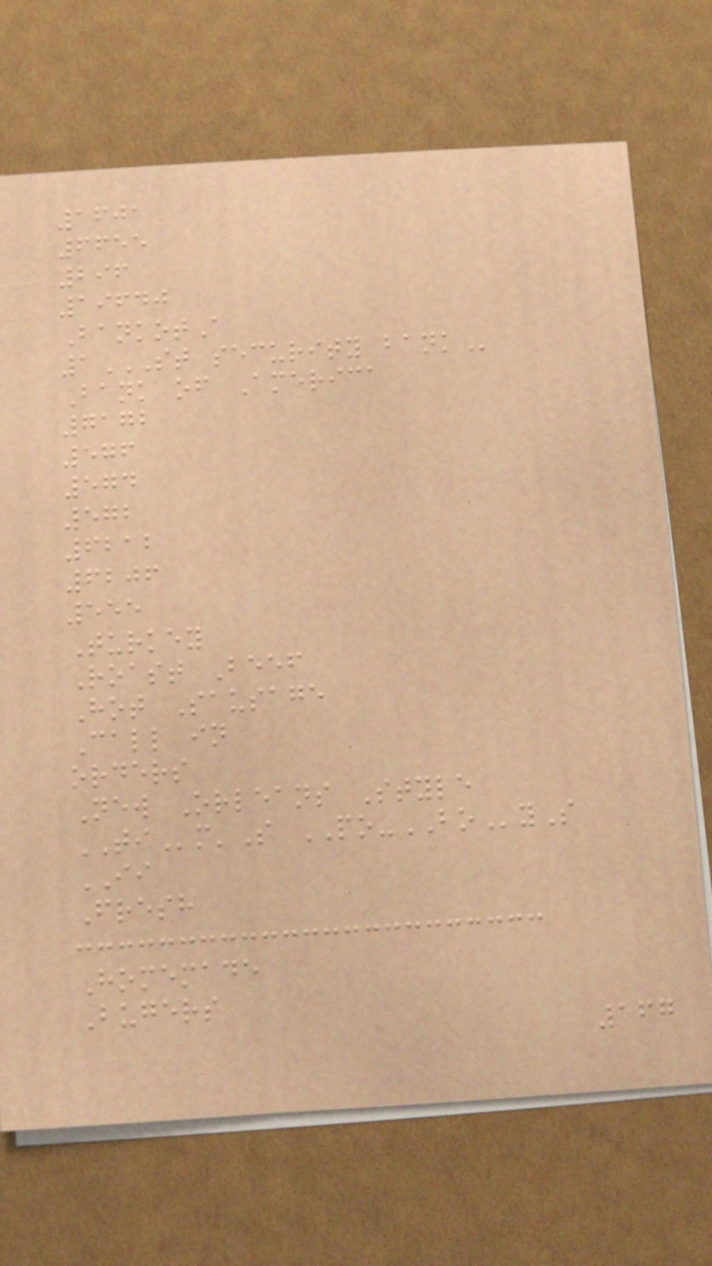1601
6655
296
19640
BankotA
1ST SECURITY BANK
Bank of America
7172
576
574
572
6212
6206
555
Turkey
Roast Beef
Hot Sausage
Call in
orders
New Orleans Style
TIm'S PO-BOyS
II
Fresh
Homemade
Bugers
167
